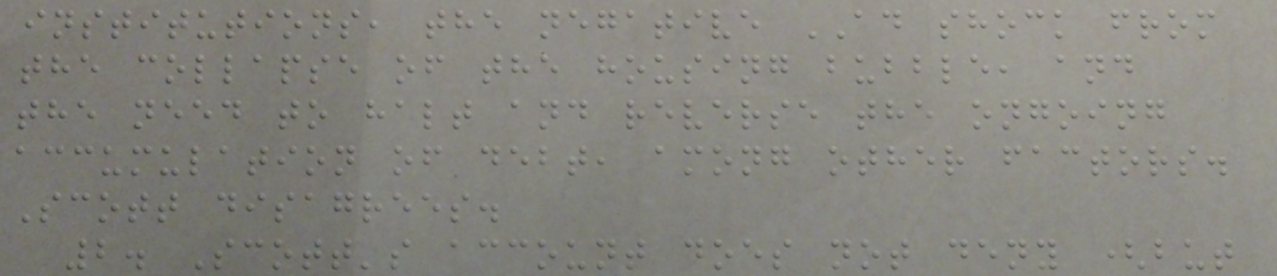institutions, the negative AD shock from
the collapse of the housing bubble, and
the need to halt and reverse the ongoing
accumulation of debt, among other factors.
Scott disagrees.
2. Scott's account does not deny (but
